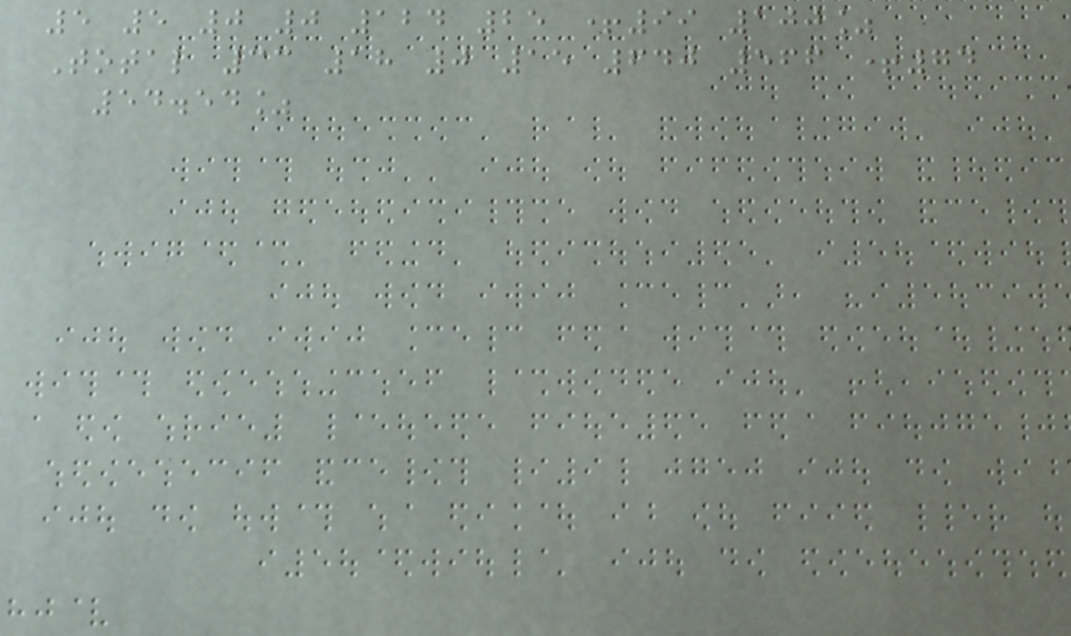5 5 0 0 124 25 +99 100%
Total 33 18 0 15 640 566 +74
54.54%
